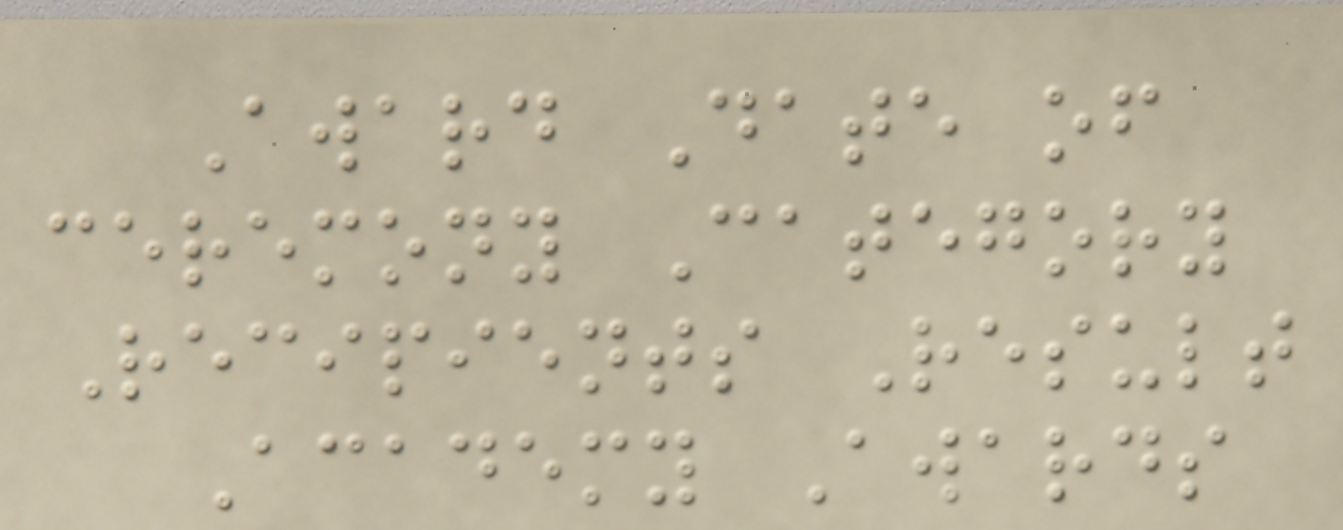Award Date of
ceremony Category
Recipients Result
Academy Awards
